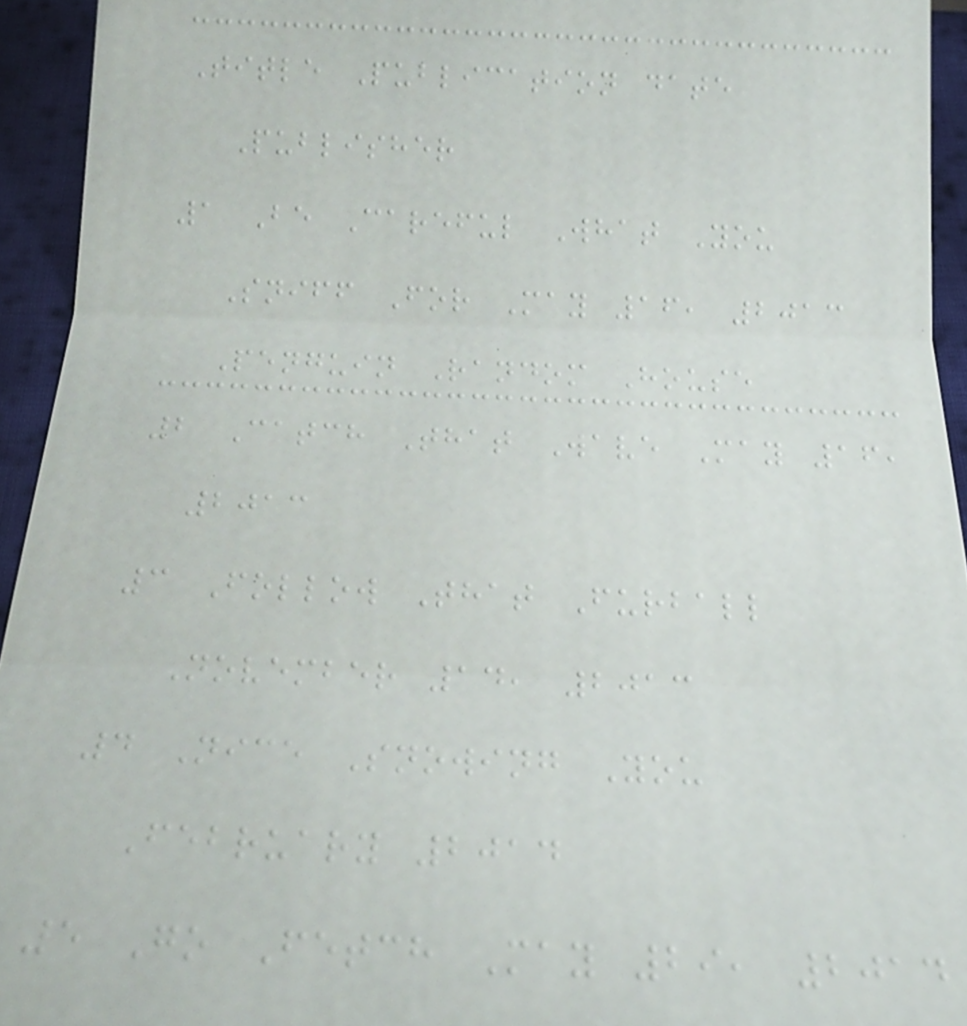Title Publication date
Publisher
1 Be Careful What You
Sniff For May 16, 2013
Penguin Random House
2 Catch That Wave May 16,
2013
3 Follow That Furball
November 14, 2013
4 Nice Snowing You
February 2014
5 Go Fetch May 29, 2014
